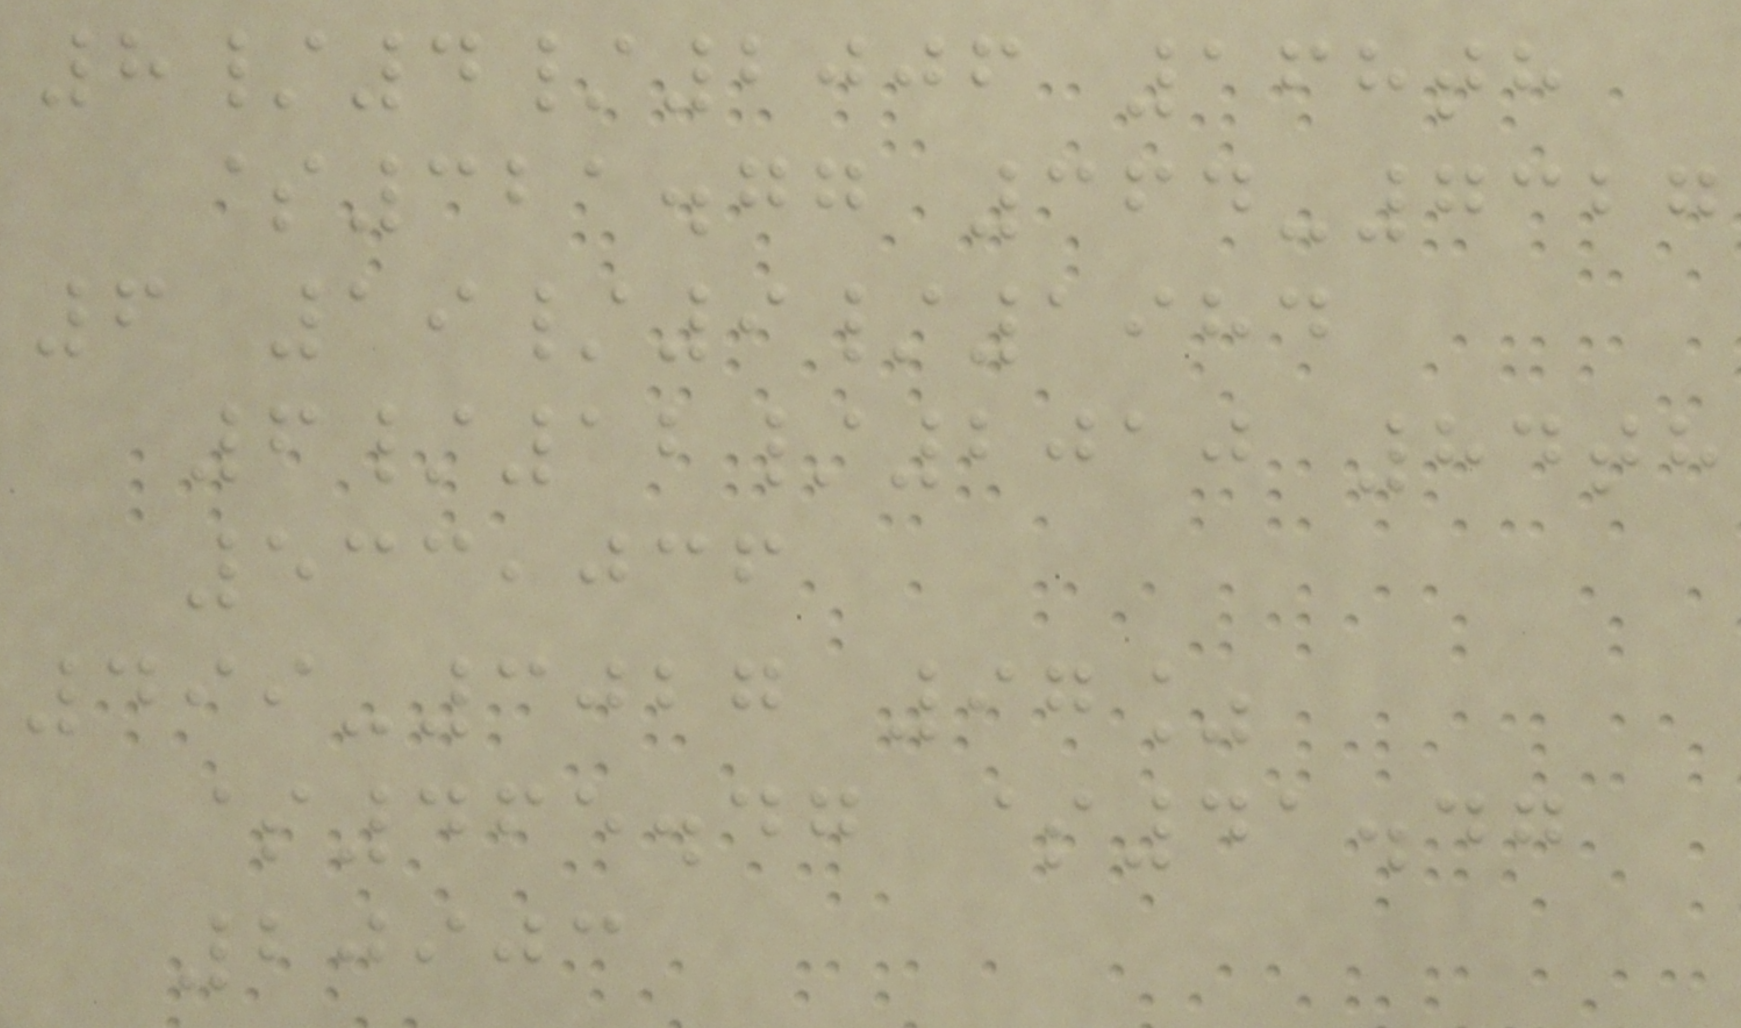8/4/2006 168th
$321.77 364-7327
6 19/9/1984
6/12/2010 84th
533,036
499-3027 97%
$465.47 $41.47
20903
